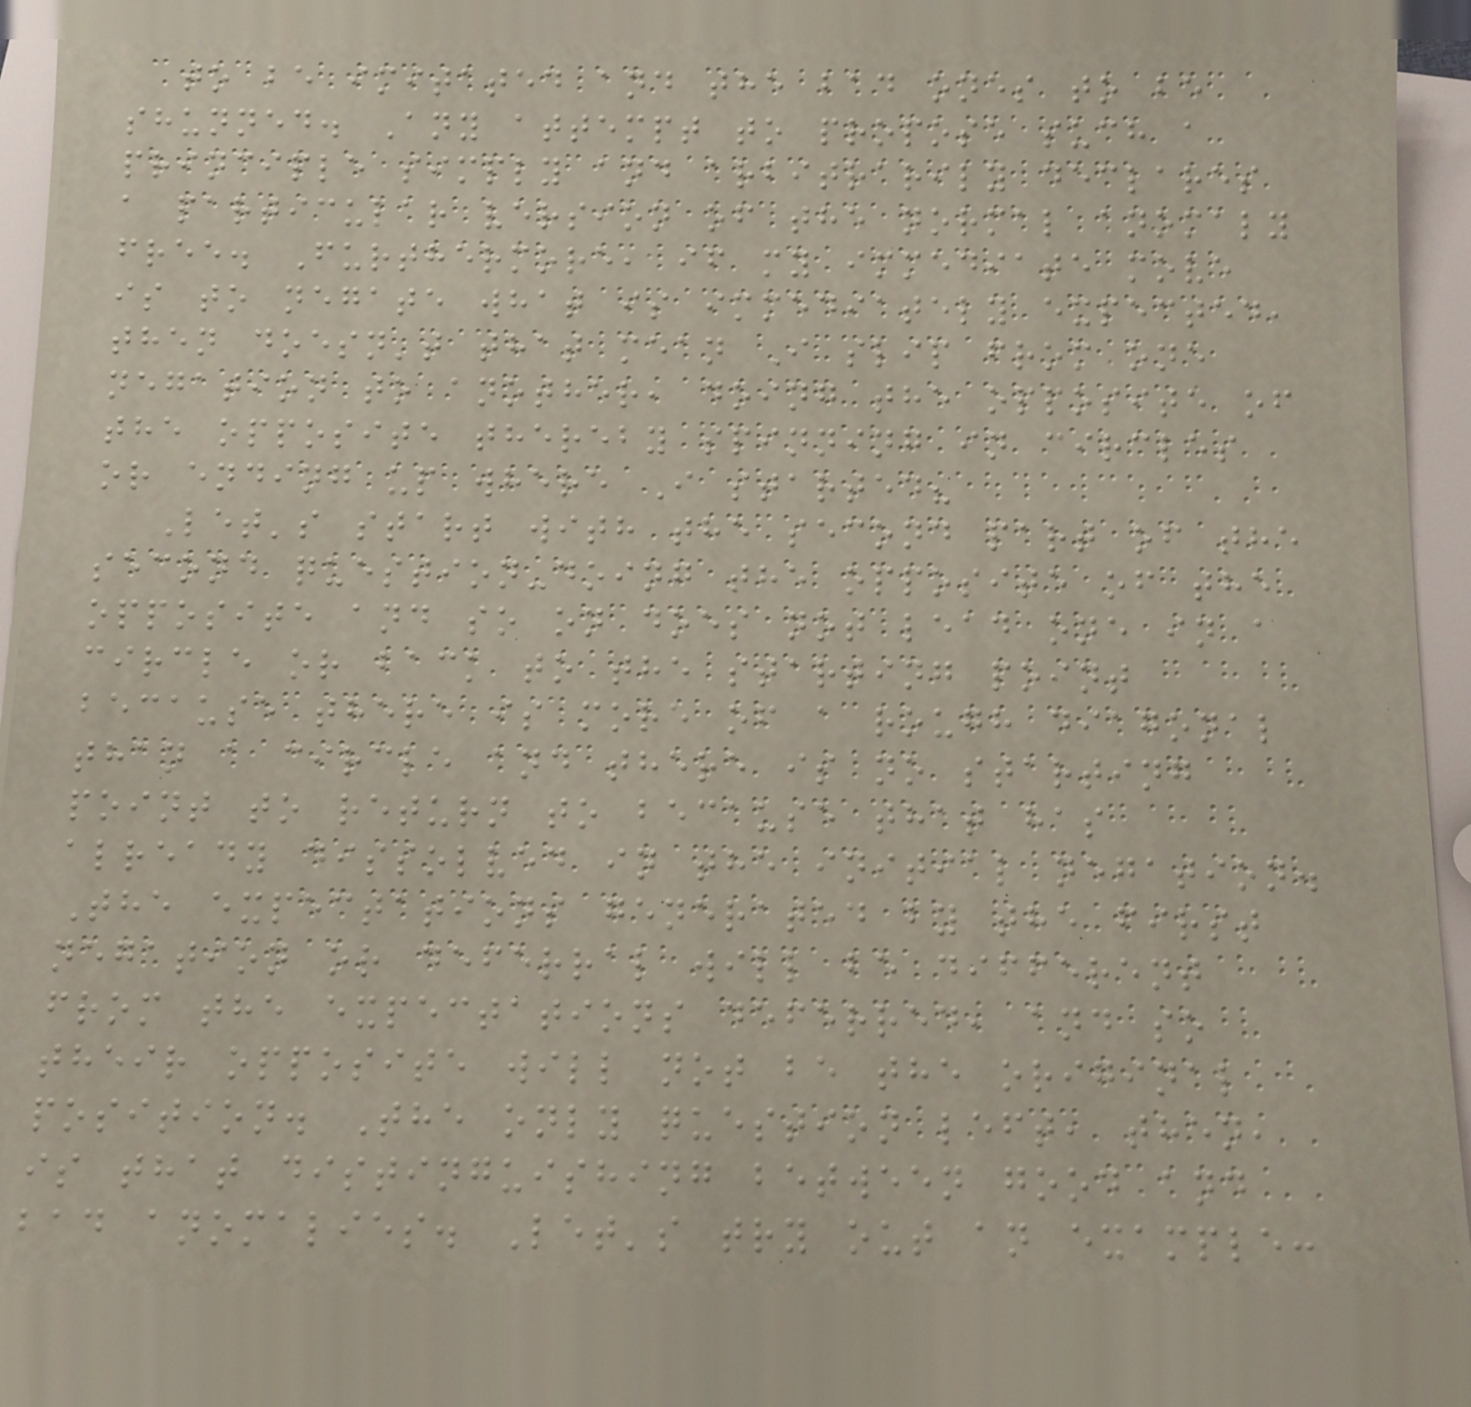to be imitated and the bad ones to be
shunned. Any attempt to propose such a
principle simply and arbitrarily declares
a particular version of the normal anomaly
free. Furthermore, if my immediate move
is to negate what is immediately expected,
then doesn't that mean I slip from one
negation to another, doing the opposite of
the opposite thereby spinning in circles
or ending up where I started?
Let's start with the second part of the
second question-doing the opposite of the
opposite and so on does not lead one in a
circle or back to the starting point
because there is more of a rough diagonal
than a circle and there is no starting
point to return to because that has
already dissolved in the initial negation.
The expectations generated by the first
negation or deferral will be different
from the expectations deferred, and so
their opposite will not be the original
position. The only question left, then,
is that distinguishing between good and
bad anomalies. Let's try out an example:
